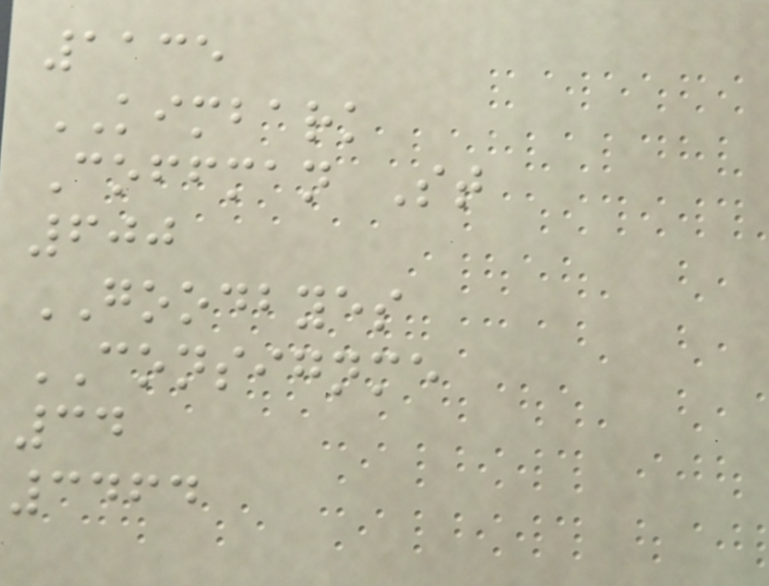1135
KIMBARK
Coffman St
600
GOODBYES
CONSIGNME
34
3464
